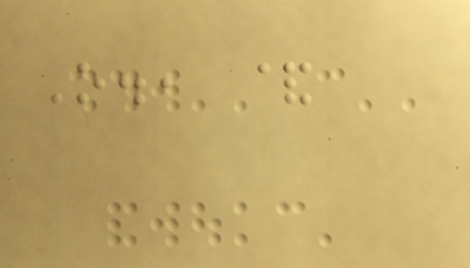O., &
